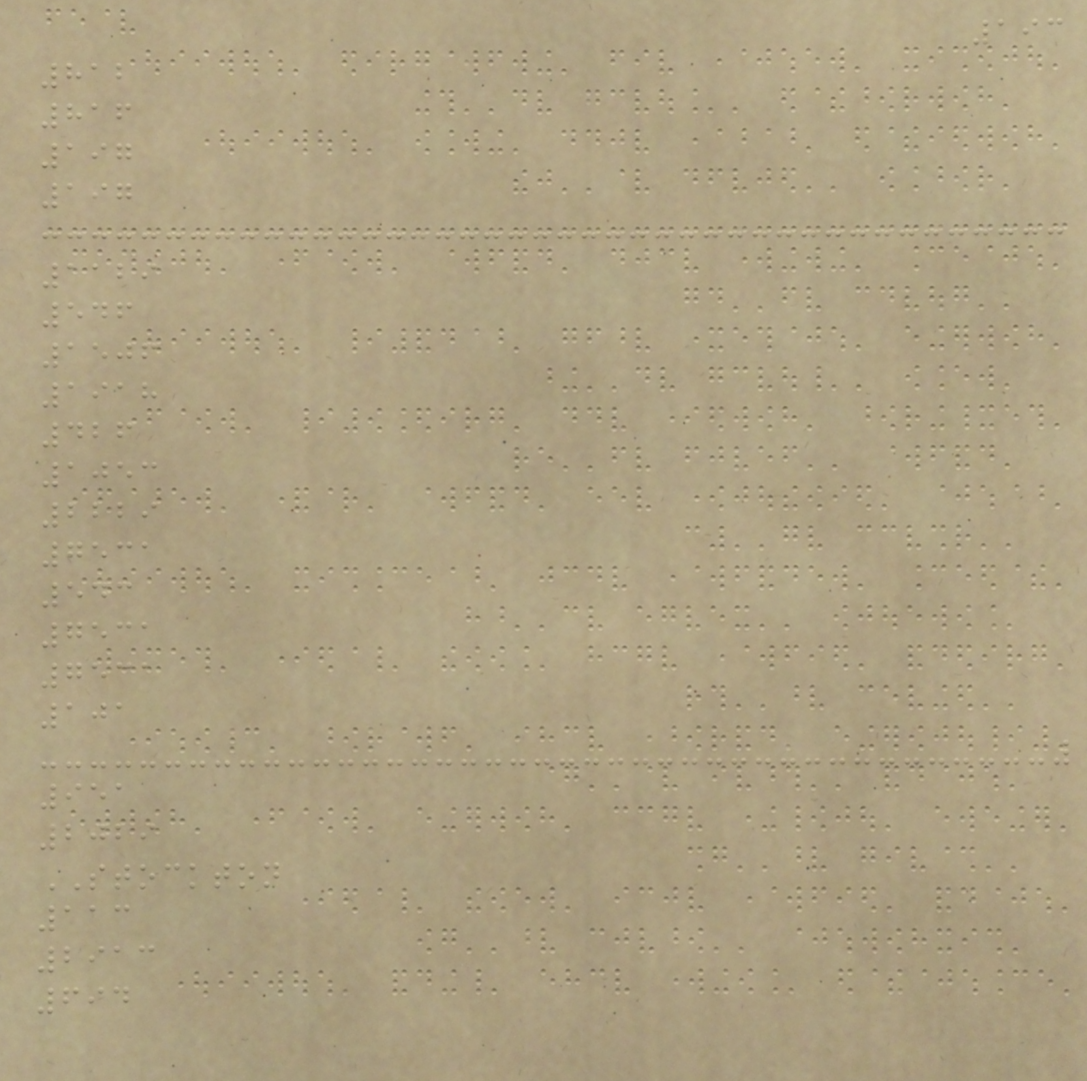193
812
816
197
197
1129
546
1506
1918
426
1053
2229
7531
543
7531
7531
101
951
2029
STOCKTON
113
2913
694
